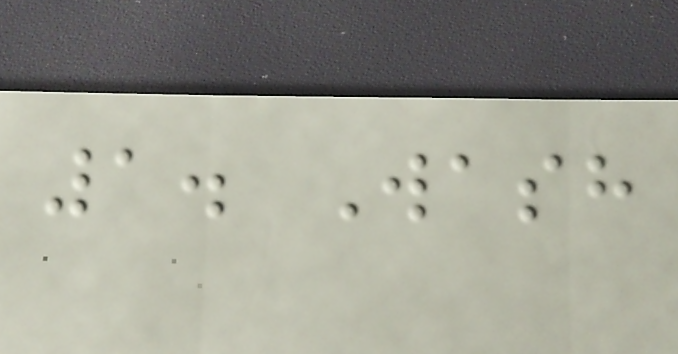1. Wash
